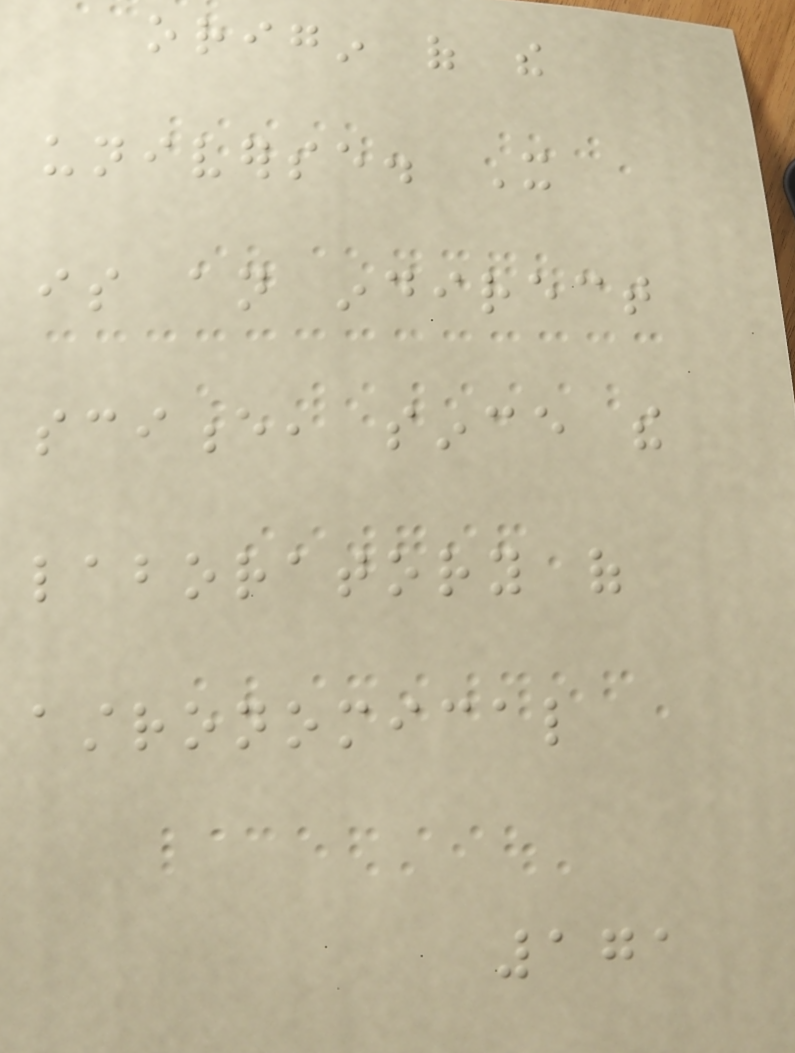origin of the
universe. It
is an indirect
science, since the
laboratory of
astronomical
171
